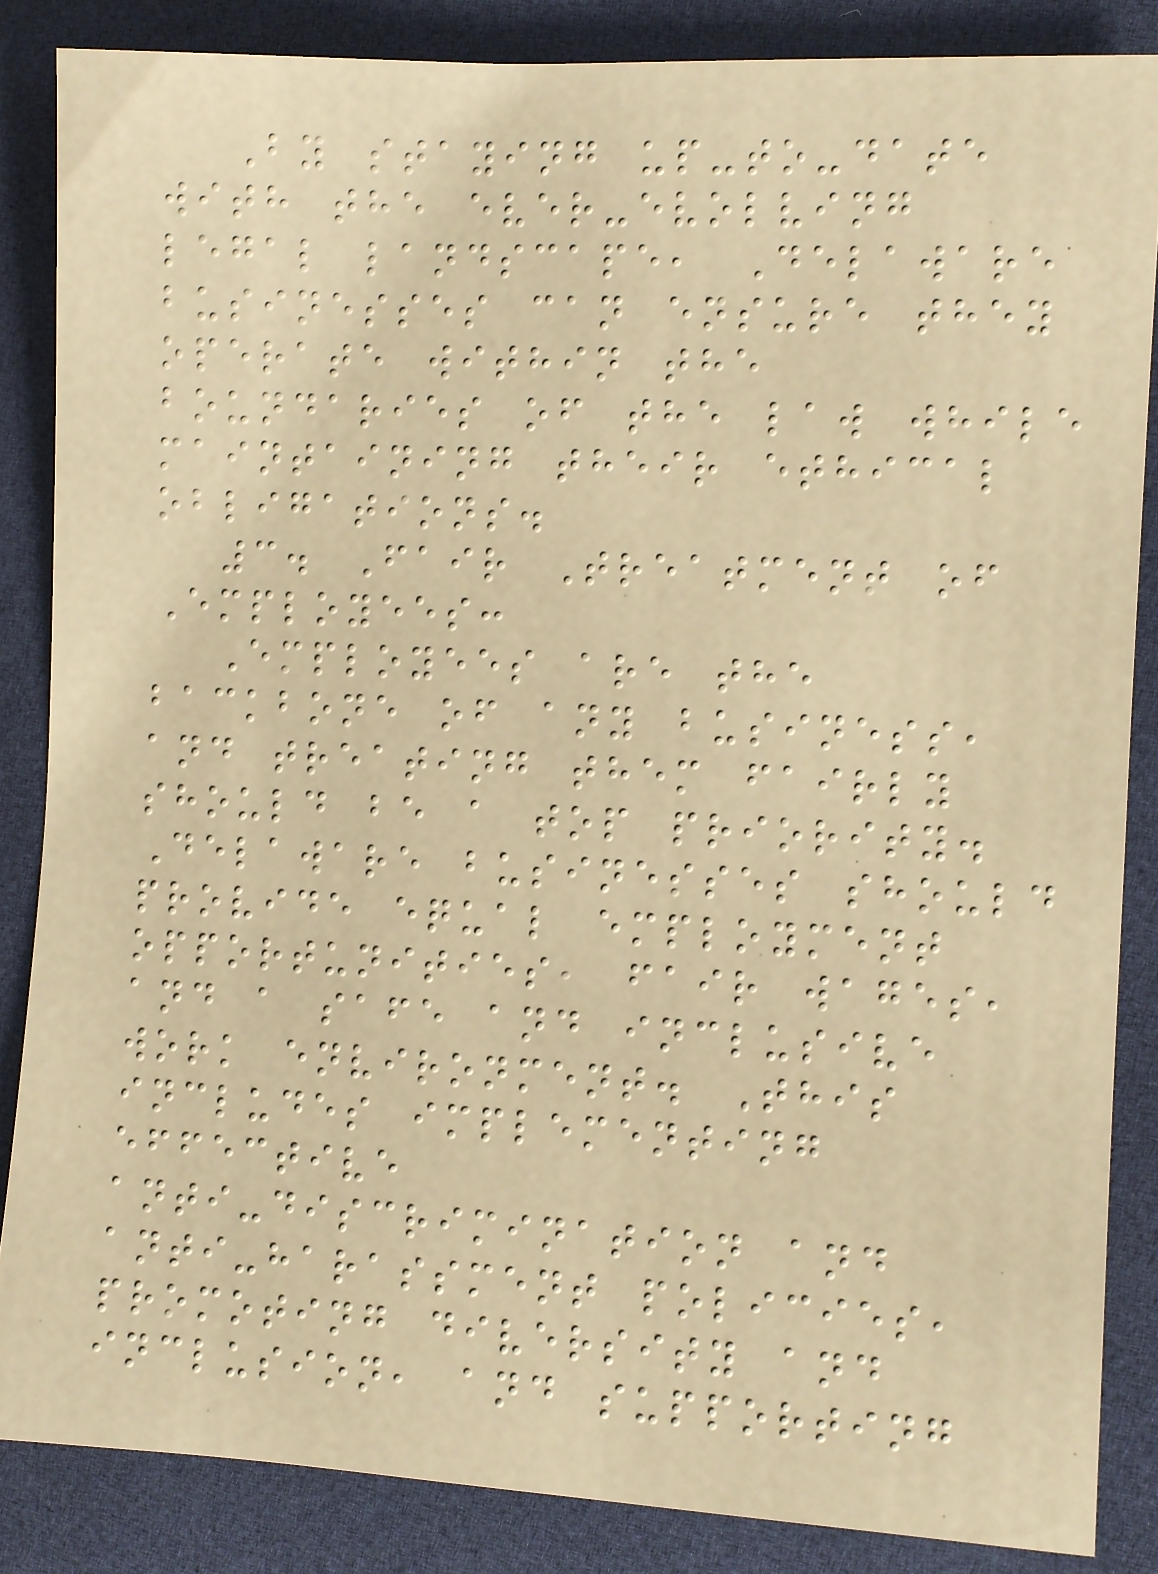By staying up-to-date
with the ever-evolving
legal landscape, Delaware
businesses can ensure they
operate within the
boundaries of the law while
maintaining their ethical
obligations.
3. Fair Treatment of
Employees:
Employees are the
backbone of any business,
and treating them fairly
should be a top priority.
Delaware businesses should
provide equal employment
opportunities, fair wages,
and a safe and inclusive
work environment. This
includes implementing
effective
anti-discrimination and
anti-harassment policies,
promoting diversity and
inclusion, and supporting
